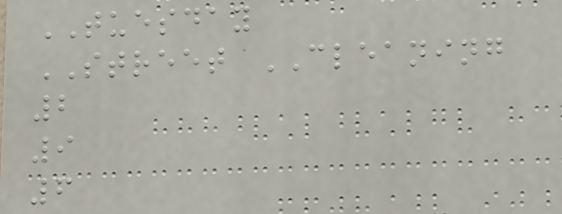TUESDAY
STREET CLEANING
2
9
6
